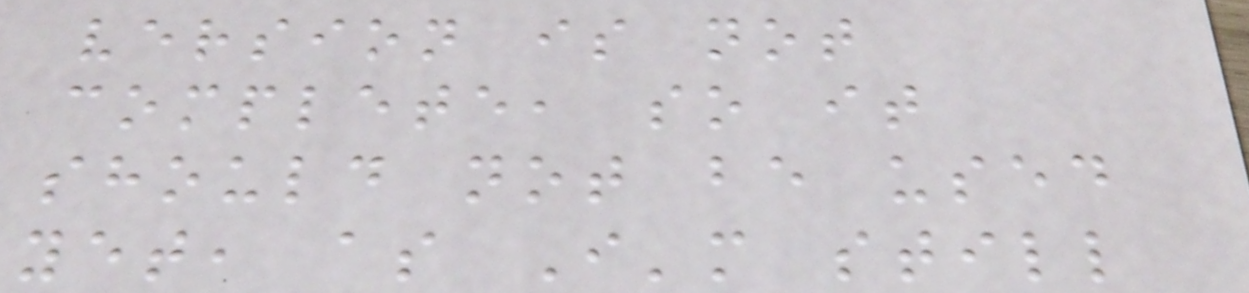version is not
complete, so it
should not be used
yet, as I'm still
